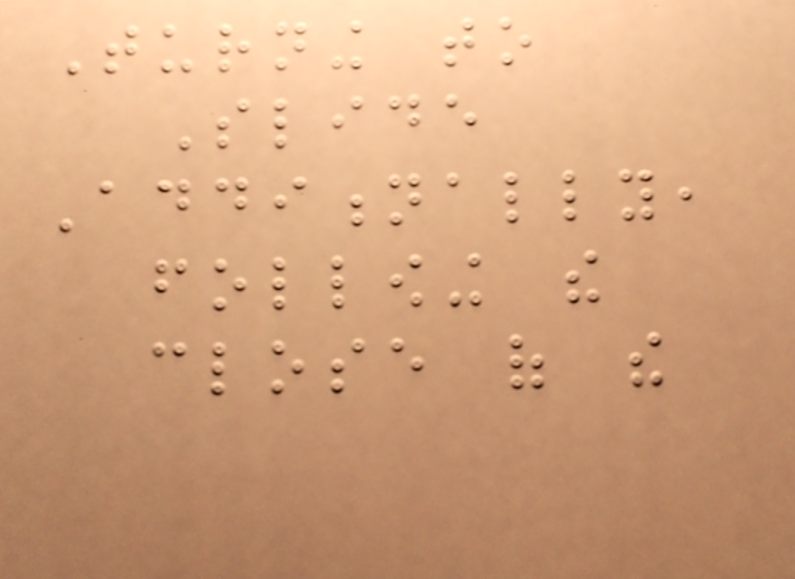Turning to
Slide
Additionally,
following the
close of the
